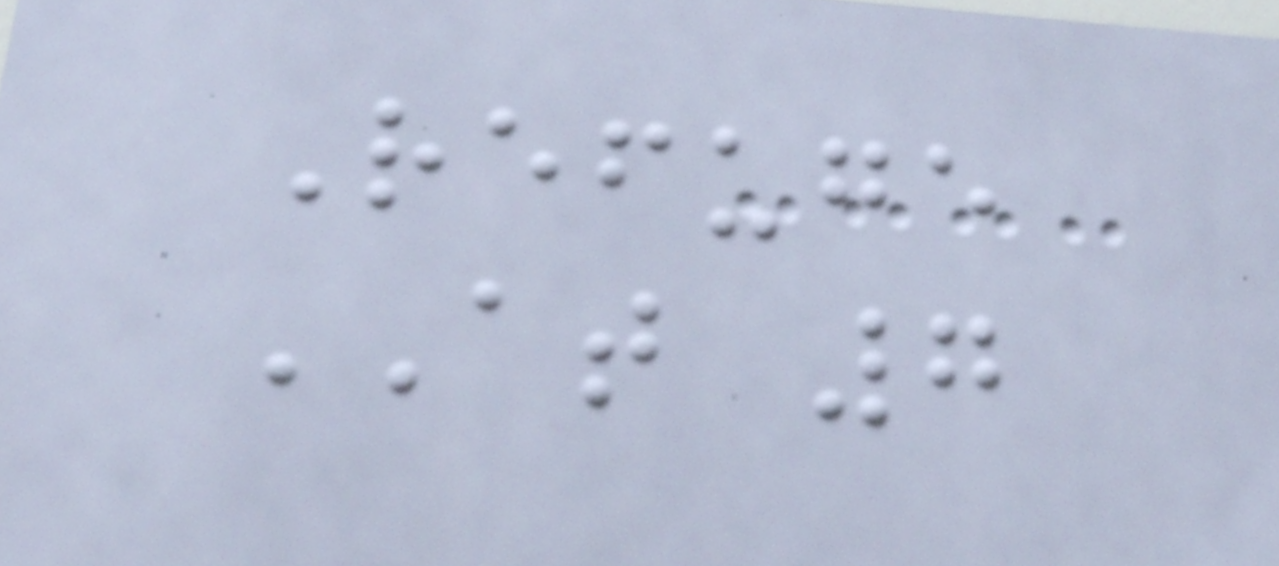Refuge
AT 7
